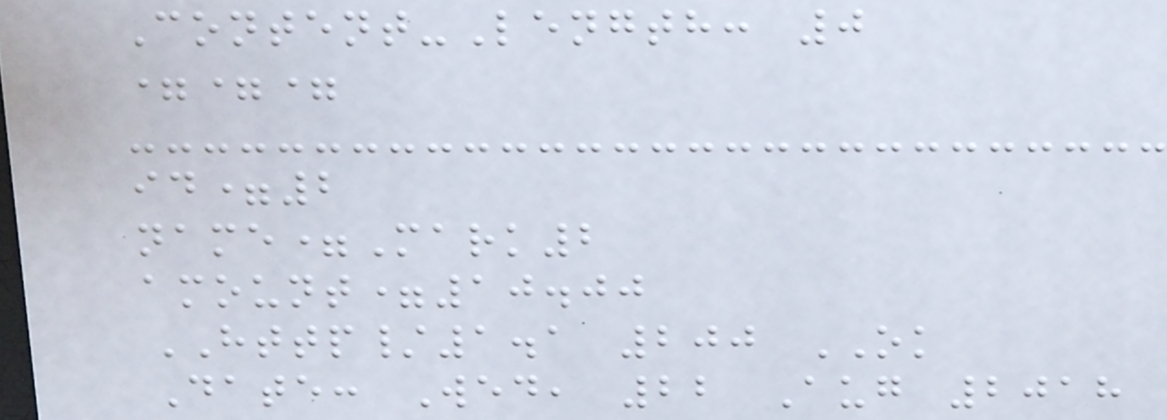Content-Length: 0
===
id=2
name=Mark2
amount=10.00
HTTP/1.1 200 OK
Date: Wed, 22 Aug 2018
